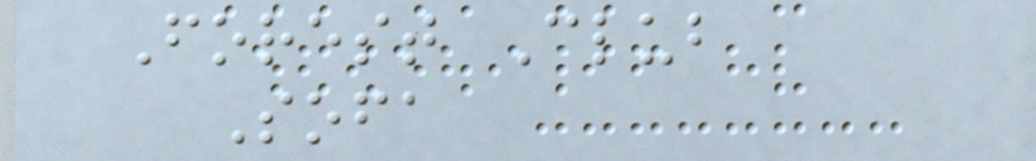Forest Club
Sofa
